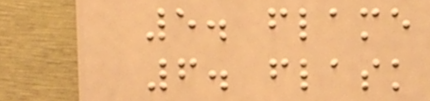5. flame
6. flask
